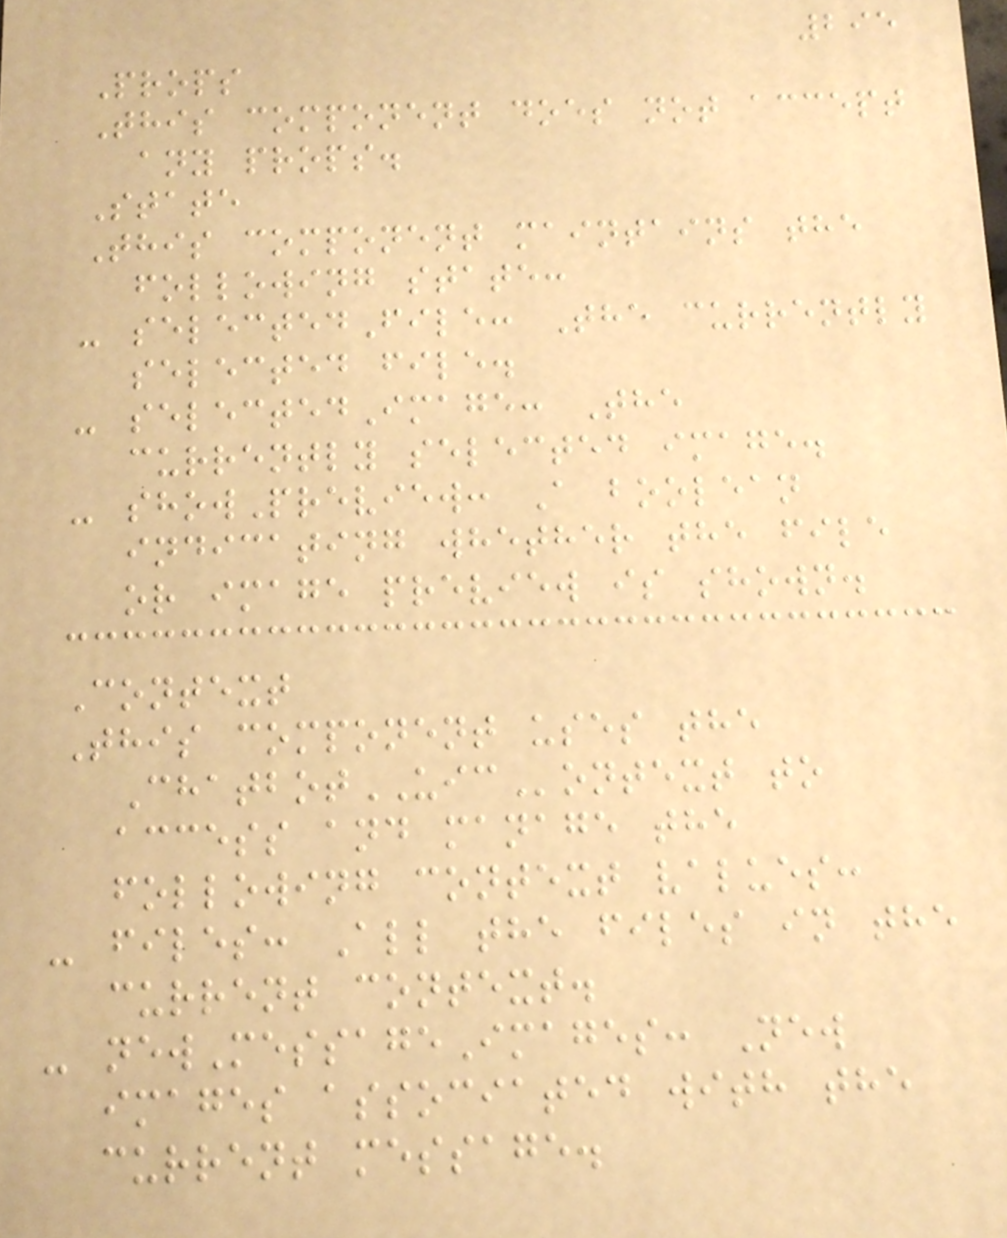295
Props
This component does not accept
any props.
State
This component maintains the
following state:
- selectedFile: The currently
selected file.
- selectedImage: The
currently selected image.
- showPreview: A boolean
indicating whether the file
or image preview is shown.
Context
This component uses the
ChatbotUIContext to
access and manage the
following context values:
- files: All the files in the
current context.
- newMessageImages: New
images associated with the
current message.
